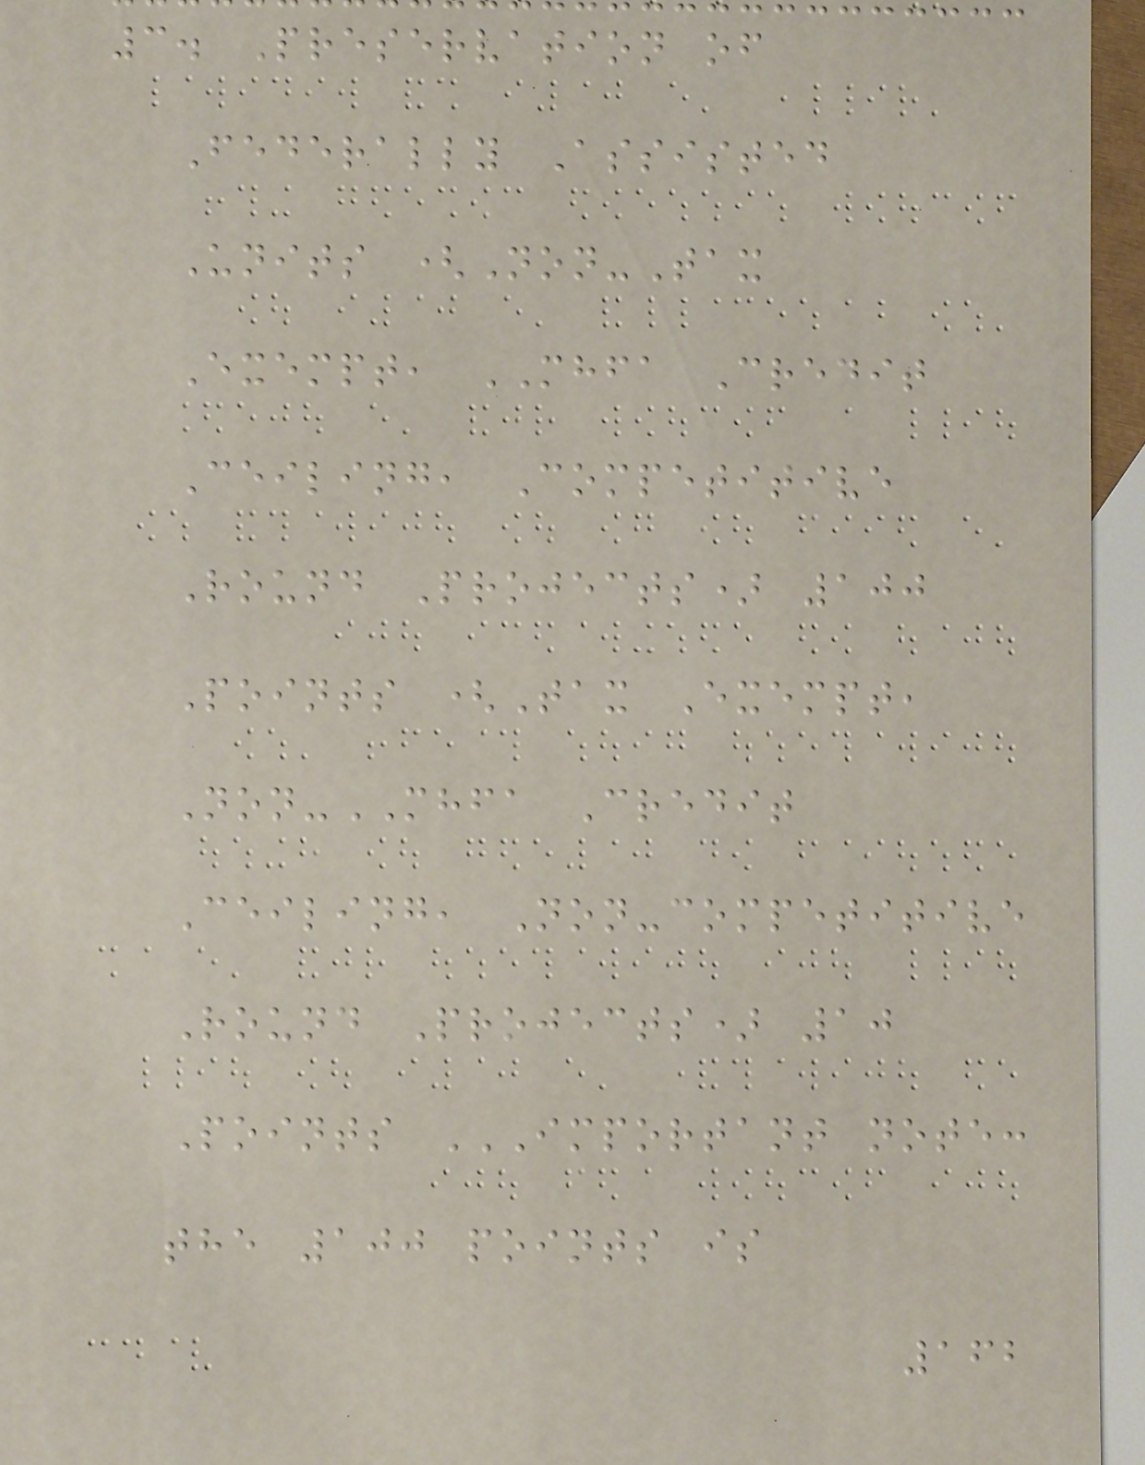3. Preservation of
Federally Assisted
Units (Non-Tax
Exempt, MHFA Credit
Ceiling, Competitive
Round Projects) 100
Points (Tax Exempt,
Non-MHFA Credit
Ceiling, Non-competitive
Round Projects) 10
Points IMPORTANT NOTE:
THE 100 POINTS IS
162
